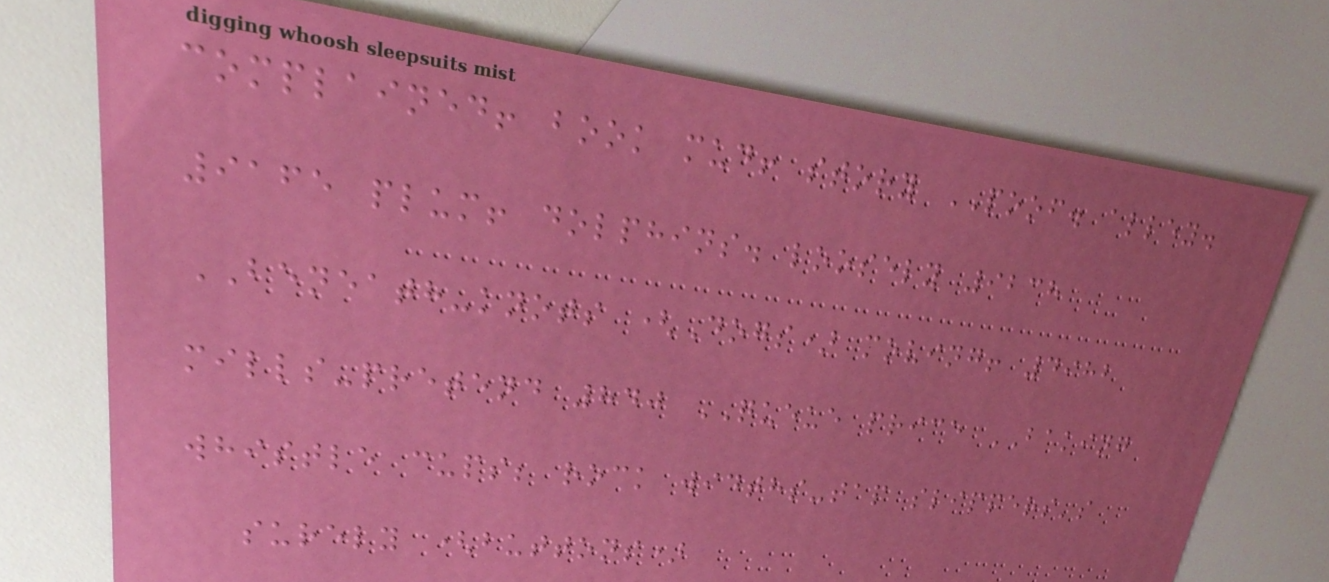complained! book mud! story POOF. alley.
9165 plum! dolphins. loosely 9238
BENEATH-knots (Dogs) moving! 4982
mills-pretend 840 QUEUE price BAKING
whistle cups; rock widths-tap slippers's
surely (buttons)
